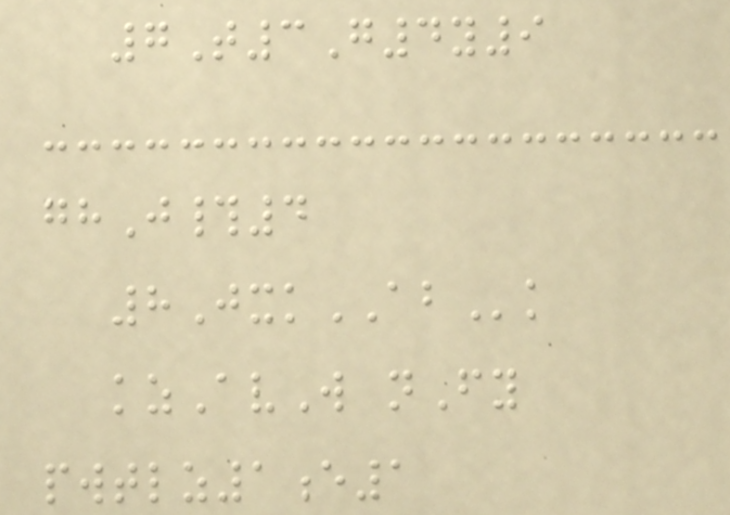7T3G4y9
ghJ#4
8JxkABk
kzAvW nFy
pwtlz1e1
